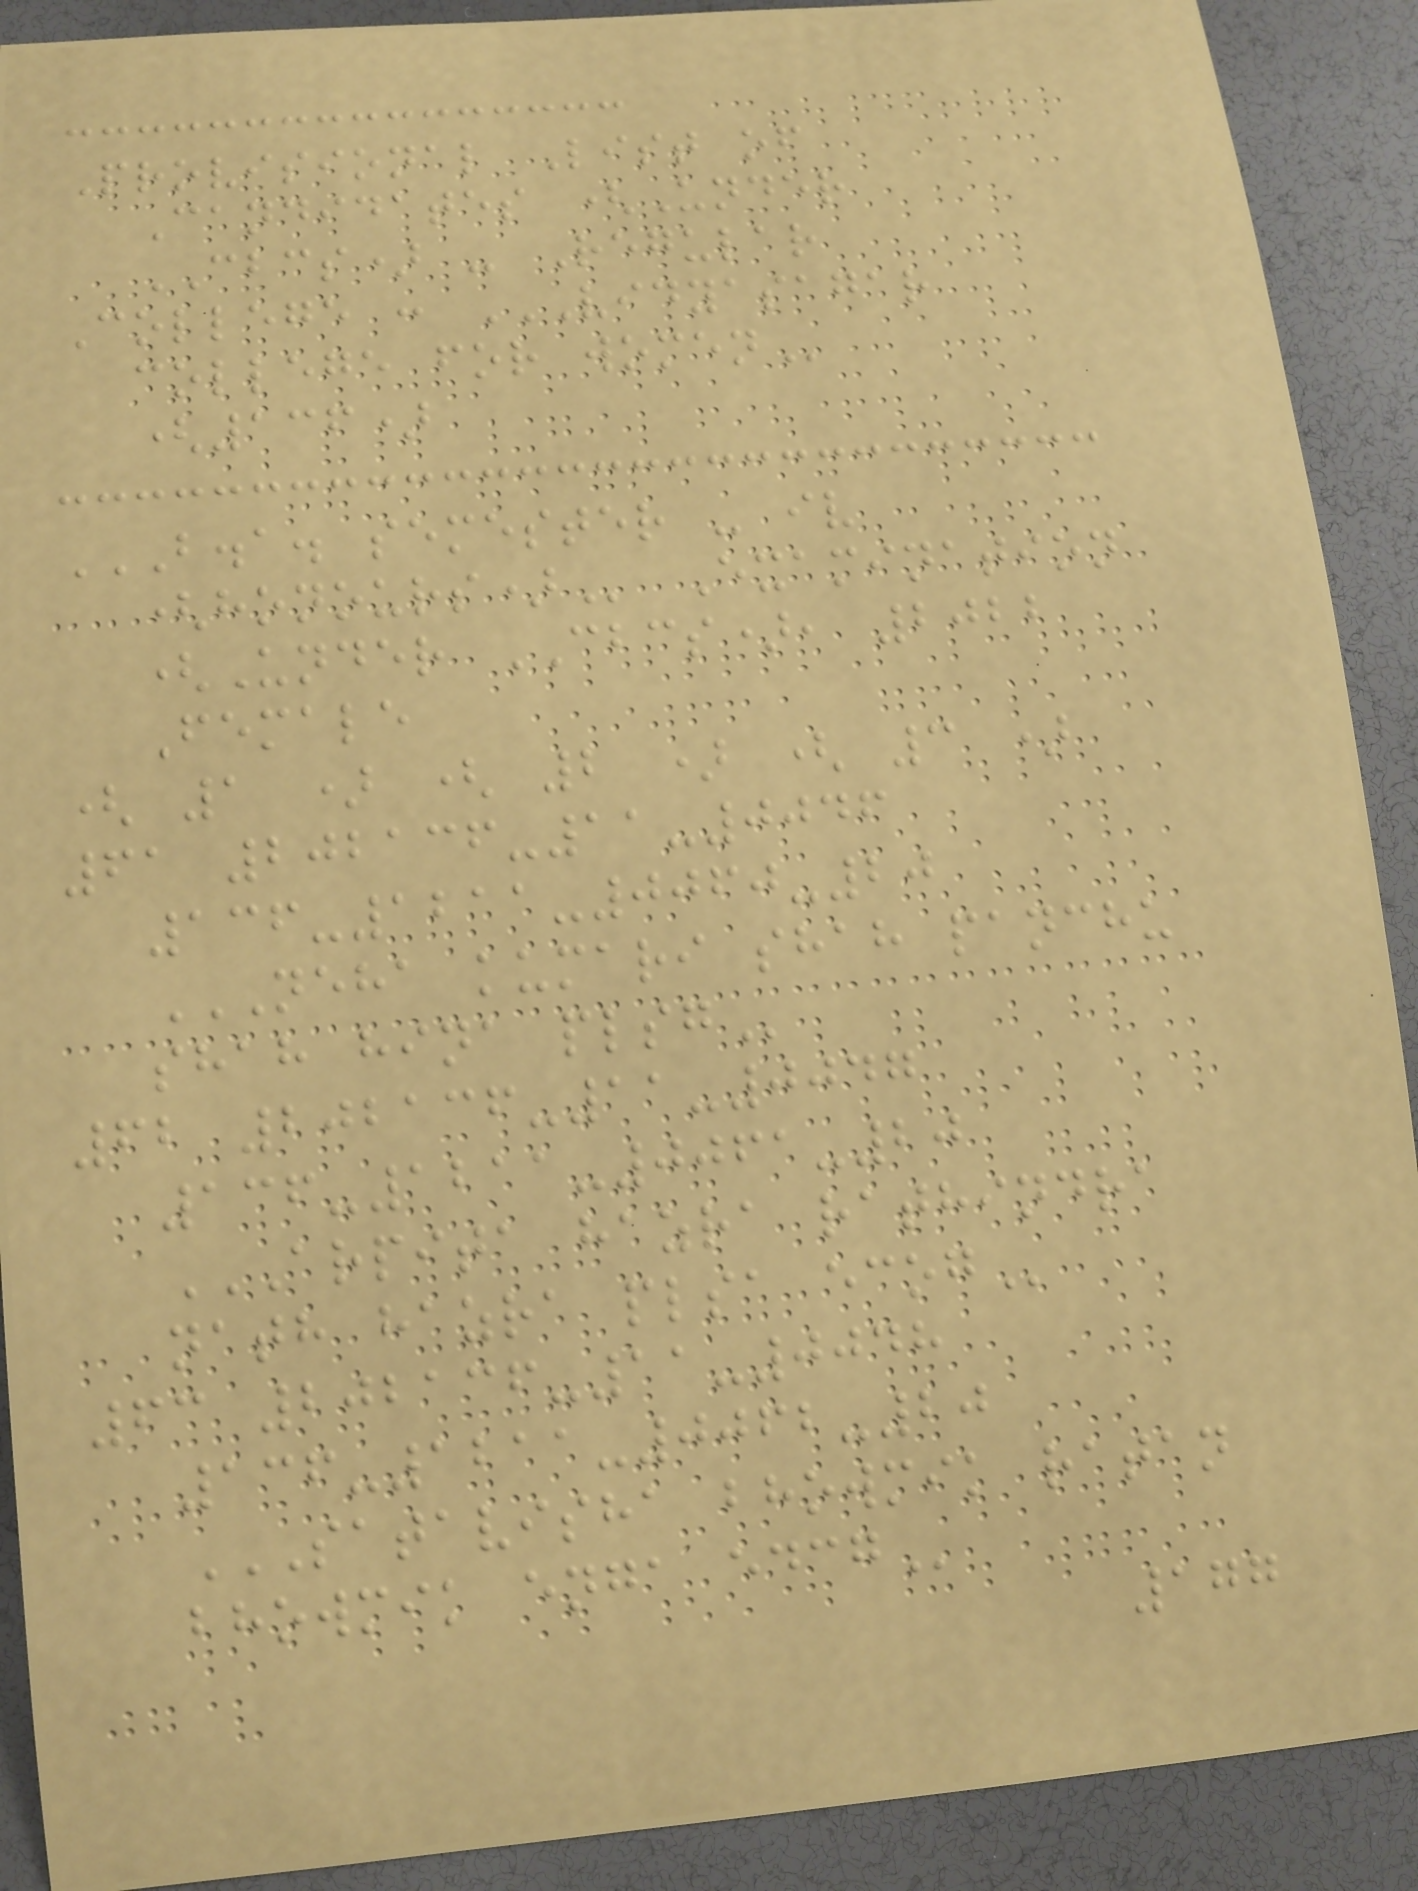Provisional List of
Candidates (Under
CBCS) - Regular
College : VIDYASAGAR
COLLEGE FOR WOMEN
(136)
B.A. SEMESTER - IV
(HONOURS) Examination
(Under CBCS), 2022
Female
( 1 ) ( 2 ) ( 3 )
61 202136-11-0046
136-1211-0060-20
NEHA KUMARI SHAH PANCHU
SHAH HINA PLSG
62 202136-11-0047
136-1211-0061-20
ARPITA HAZRA RATHINDRA
NATH HAZRA PLSA ECOG
63 202136-11-0048
136-1211-0062-20
SATAVISHA BHOWMIK RATAN
BHOWMIK ENGA EDCG
177
